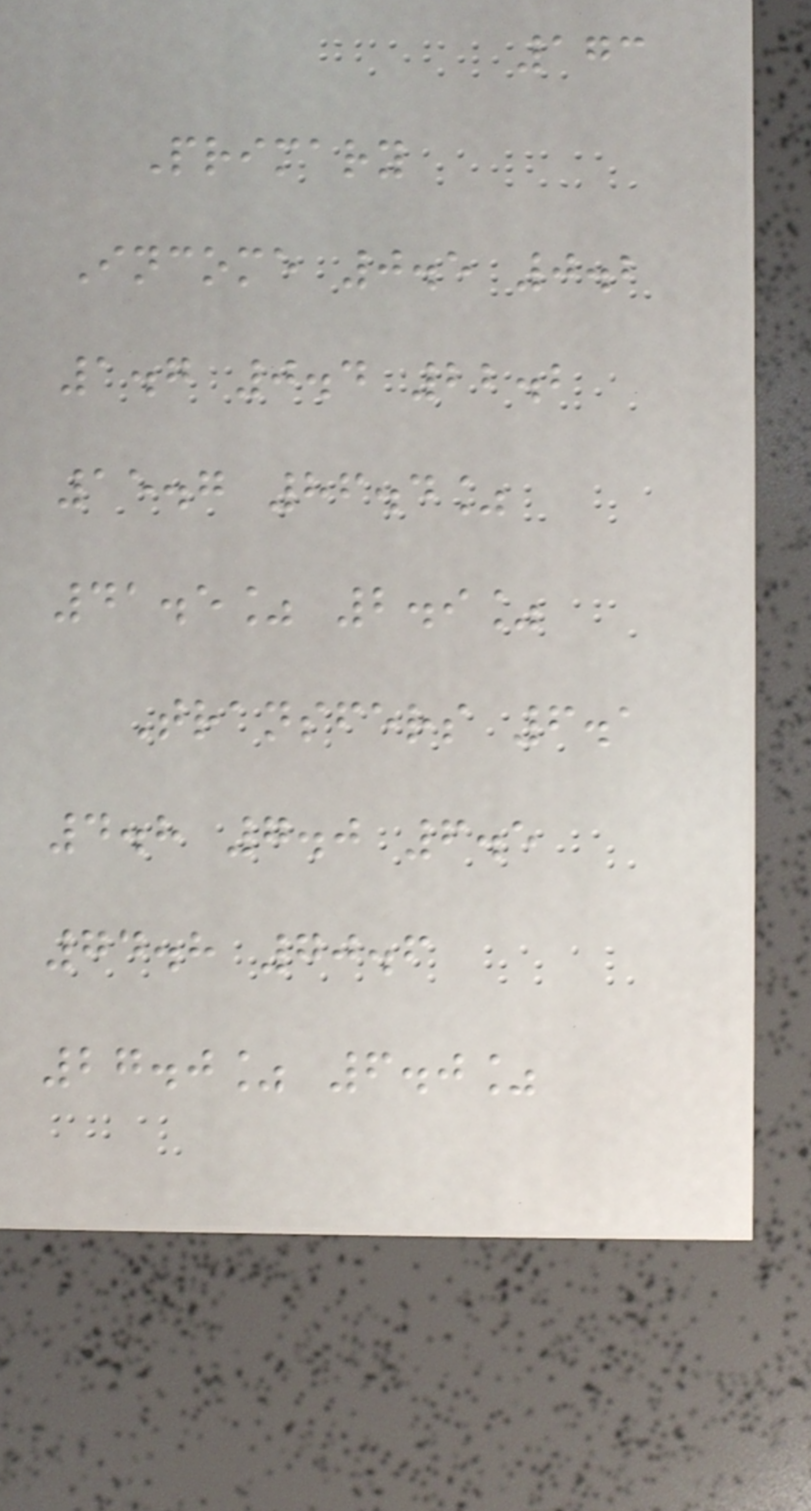173
Primary
Income 0.5 0.2
1.7 0.4 22.2
15.7 86.4%
41.5% 2.9%
Transfers 6.1
4.8 7.0 6.5
74.8 70.6
27.0% 6.0%
